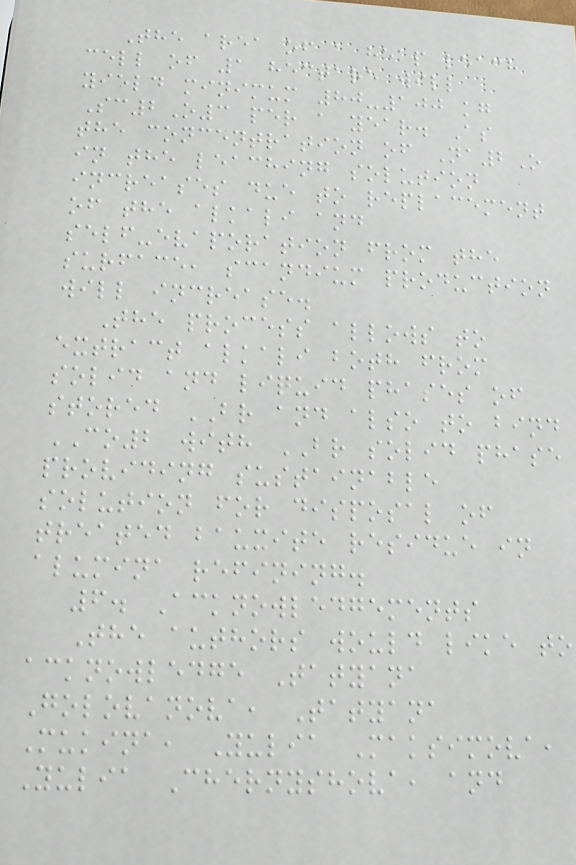The area of a heap leach
cell of 1 hectare will
yield minimum 80-100 kg
Sc2O3 per a year. As
the concentration of Na2O
in the leaching solution
increases due to replacement
of the alkali and
self-evaporation from the
surface, scandium production
will increase.
The process allows to
extract alkali both from
solid and liquid phases of
stored BR and also to bind
CO2 with BR solid phase
providing sustainable
solution for disposal of
treated bauxite residue in
alumina refining.
6. Acknowledgements
The authors would like to
acknowledge Tatyana
Golovanova, Tatyana
Mukina, Yulia Maksimova,
Yulia Chernyshova, and
